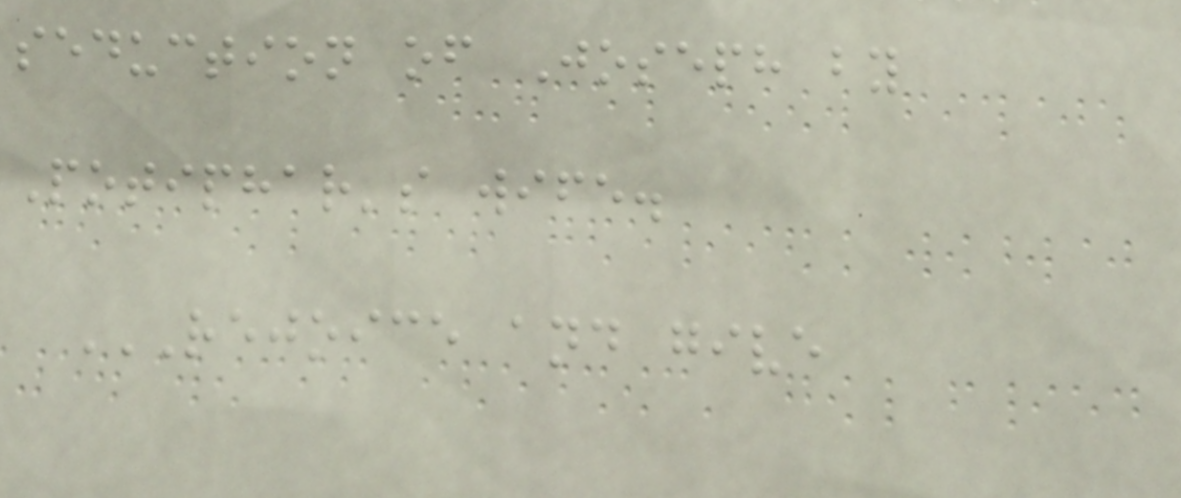seduction of Joseph by
Potiphar's wife.
REJOICE AND GIVE
